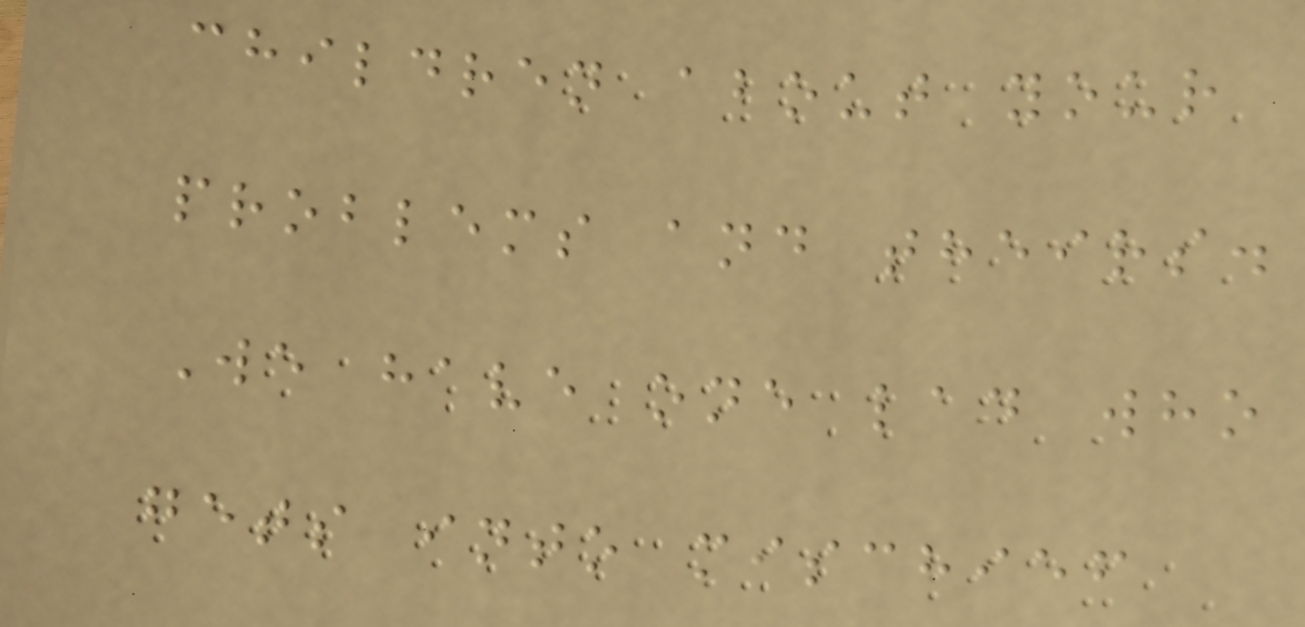children about your
problems and theirs.
We have one lad who
gets into mischief
